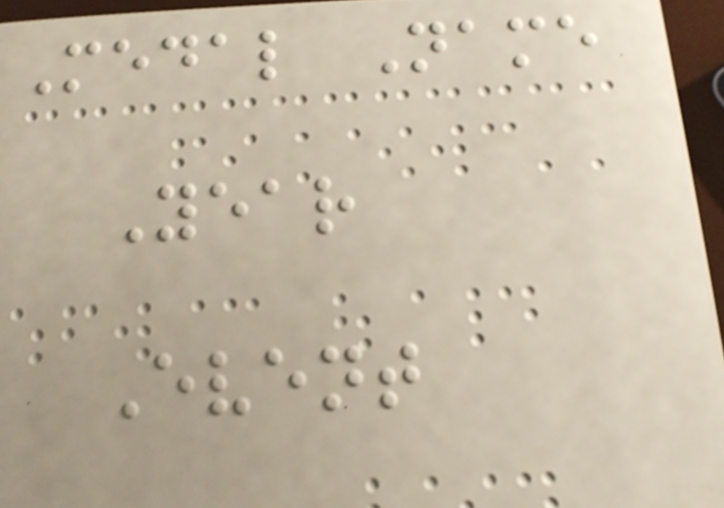Medal Name
Year
Event
